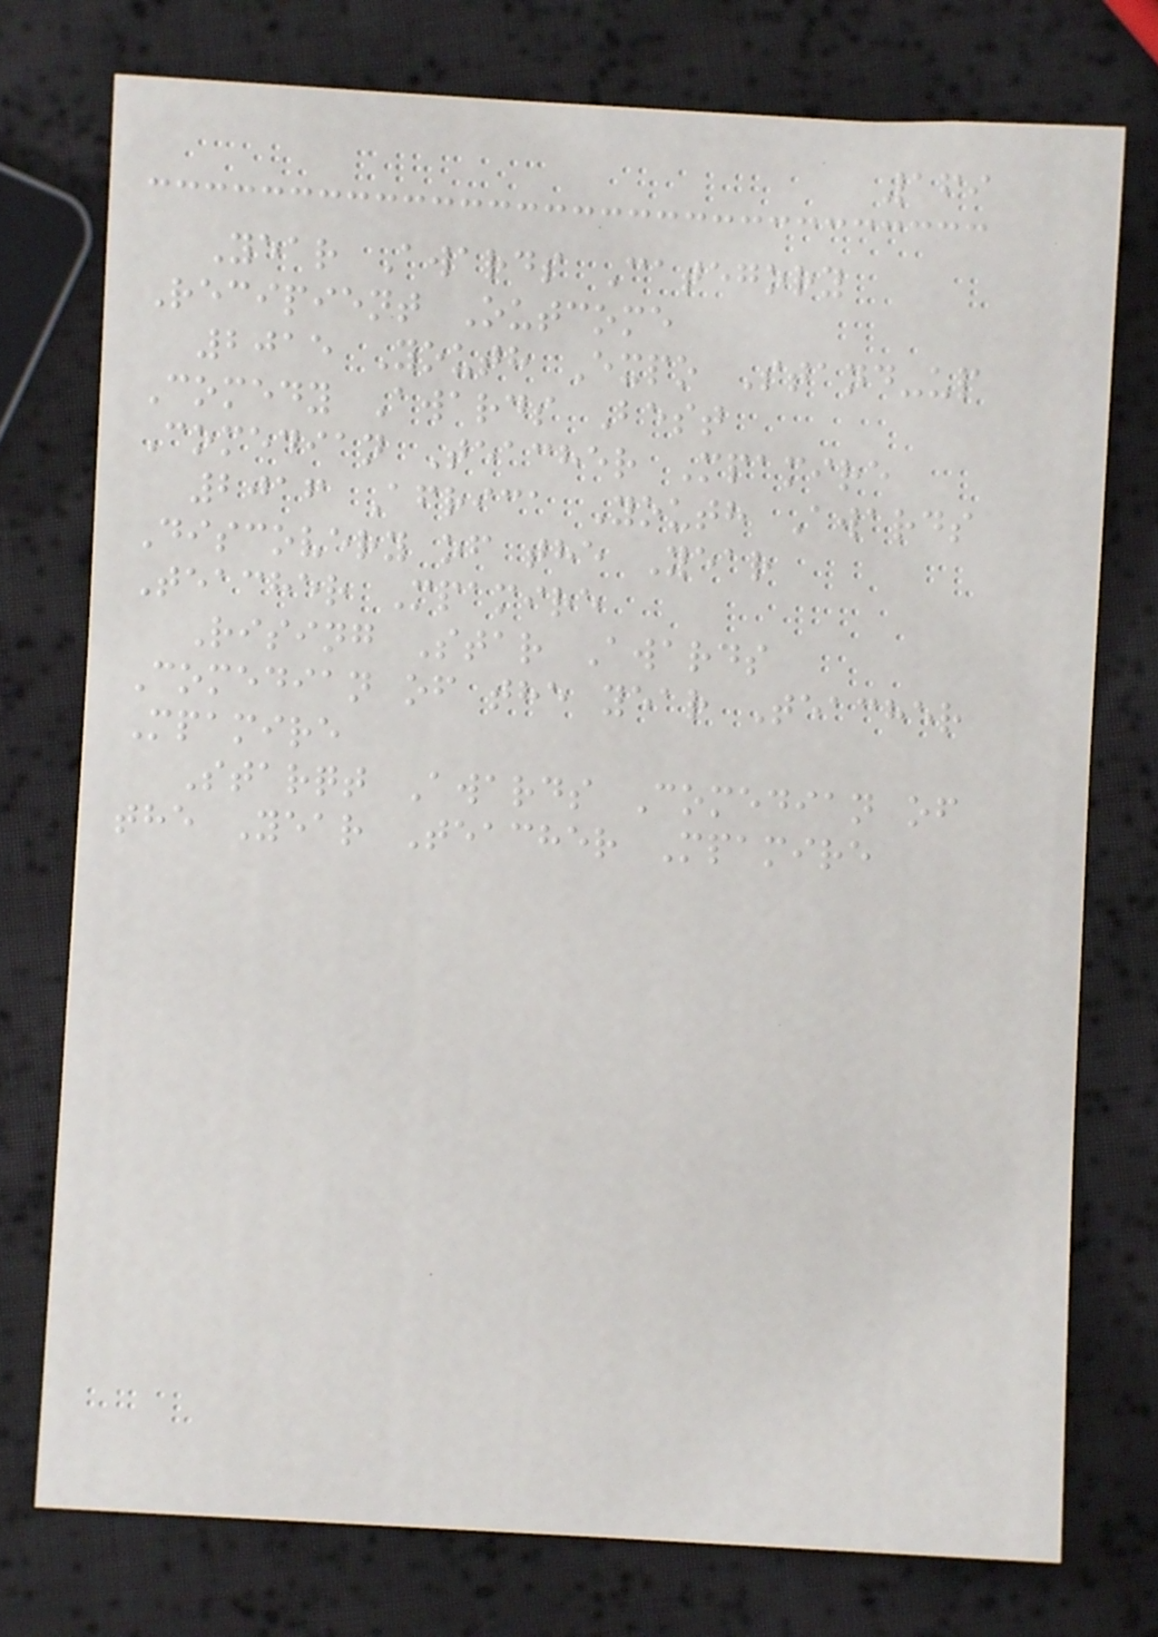169
Year Awards Category
Recipient Outcome
2015 Youth Expo Stand-up
Comedy Awards Best
Comedian Teacher Mpamire
2016 Africa Youth Awards
Discovery of the Year
Teacher Mpamire
Rising Star Awards
Comedian of the year Teacher
Mpamire
Starqt Awards Comedian of
the Year Teacher Mpamire
